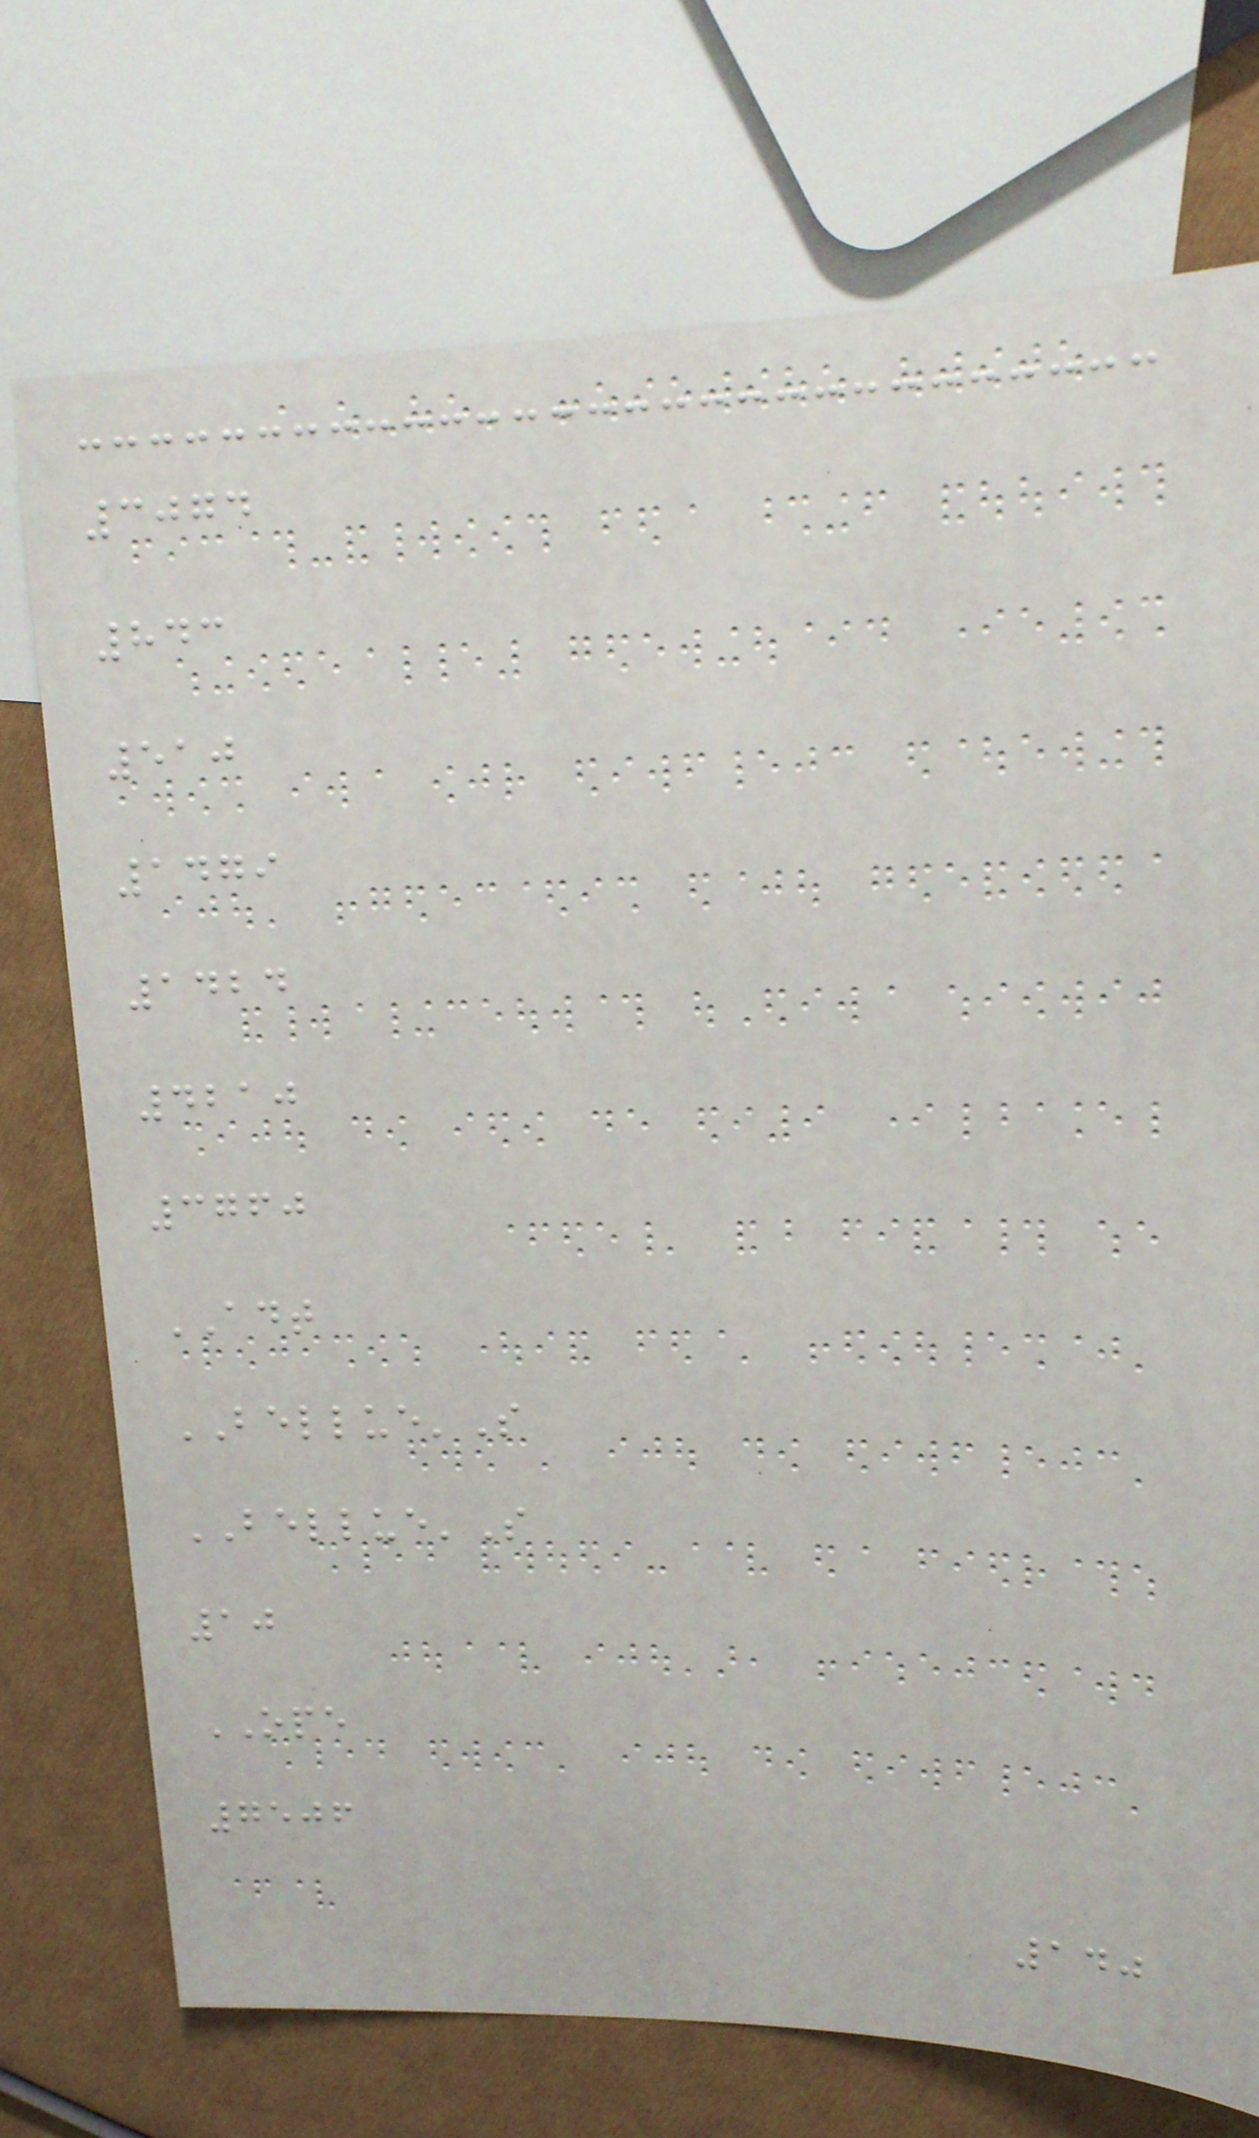3074
843
510
1479
1424
4210
3760
ADT
BELLUE'S
BELLUE'S
10
OPE
7506
140
